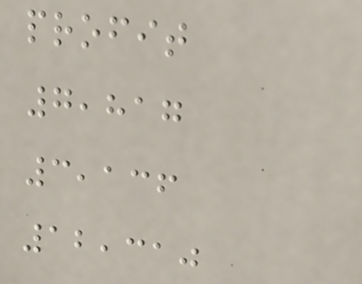profit
7,817
3,136
12,310
